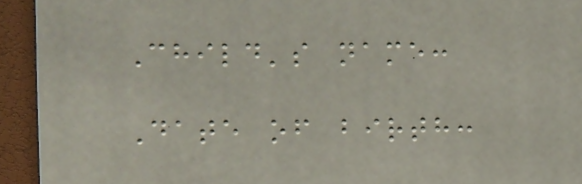Child's name:
Date of birth:
